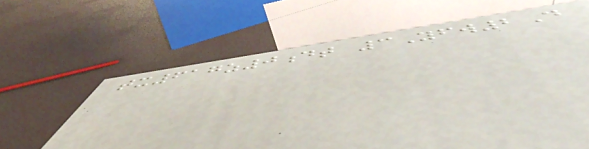tx617z0dt 3Yfw2D
